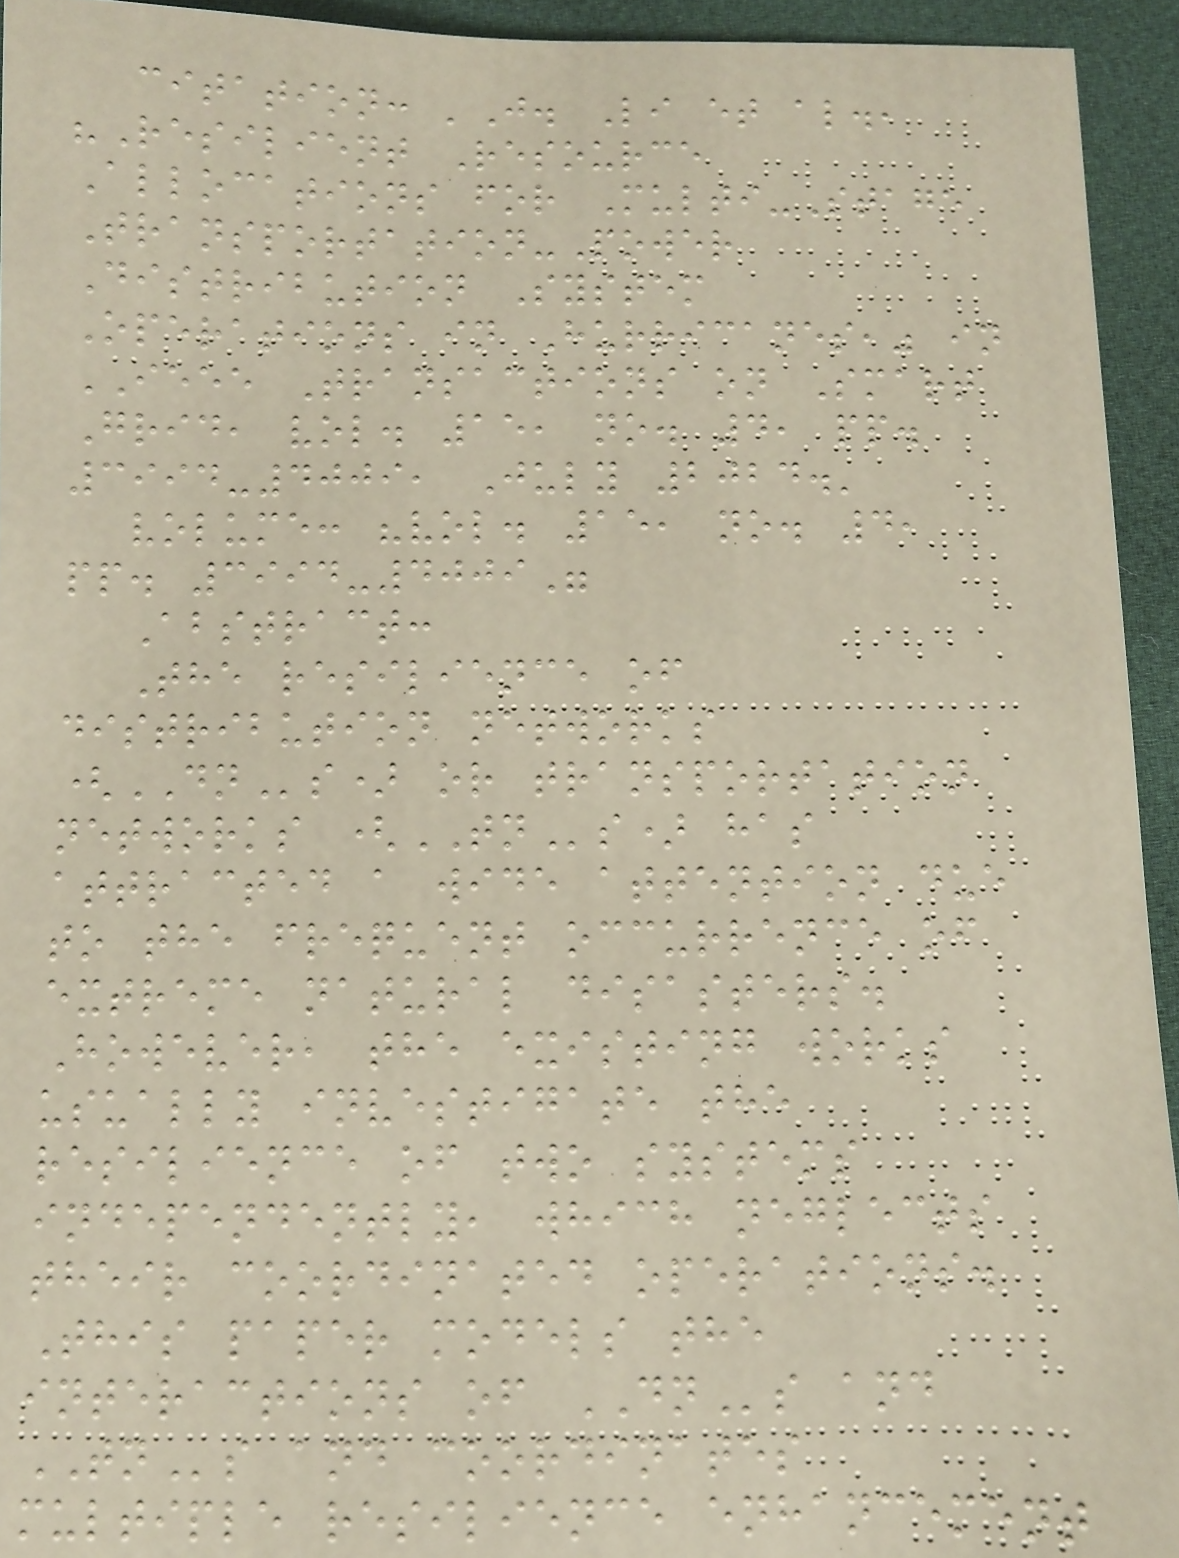citation: 'J. Li et al.,
"Resilient Resource
Allocations for Multi-Stage
Transportation-Power
Distribution System
Operations in Hurricanes," in
IEEE Transactions on Smart
Grid, vol. 15, no. 4, pp.
3994-4009, July 2024.'
volume: "vol. 15, no. 4,
pp. 3994-4009"
Abstract:
The resilience of
distribution networks
(DNs) or transportation
networks (TNs) has
attracted a wide attention due
to the frequent occurrence of
extreme natural disasters.
However, the existing works
usually investigate the
resilience of two systems
independently, which neglects
their coordinated operations.
This paper models the
interactions of DNs and
TNs and coordinates
multiple resilience enhancement
